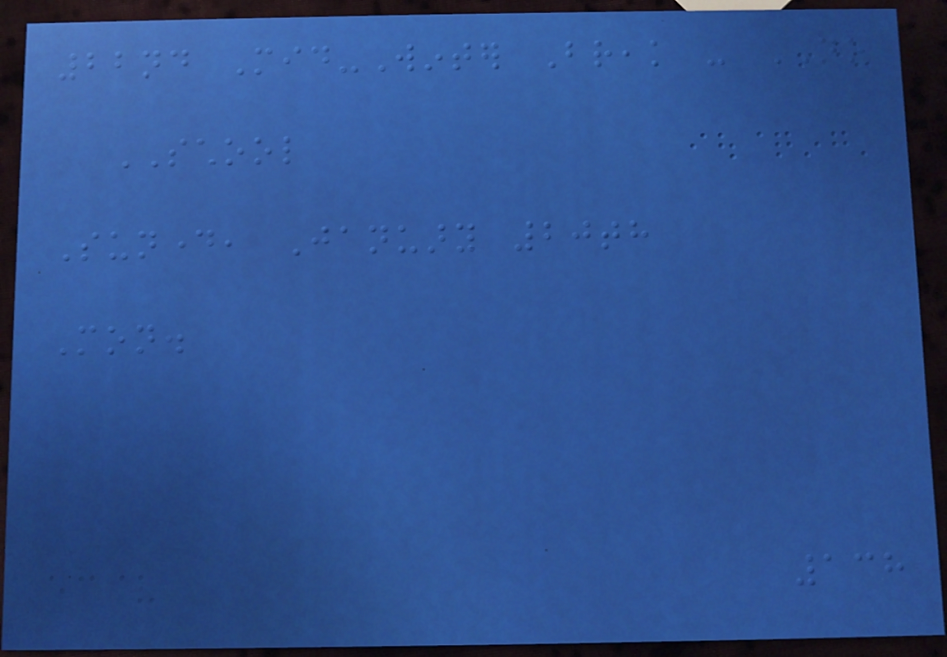22nd Mid-Winter Break - NO
SCHOOL
Sunday, January 20th
Mon.
138
